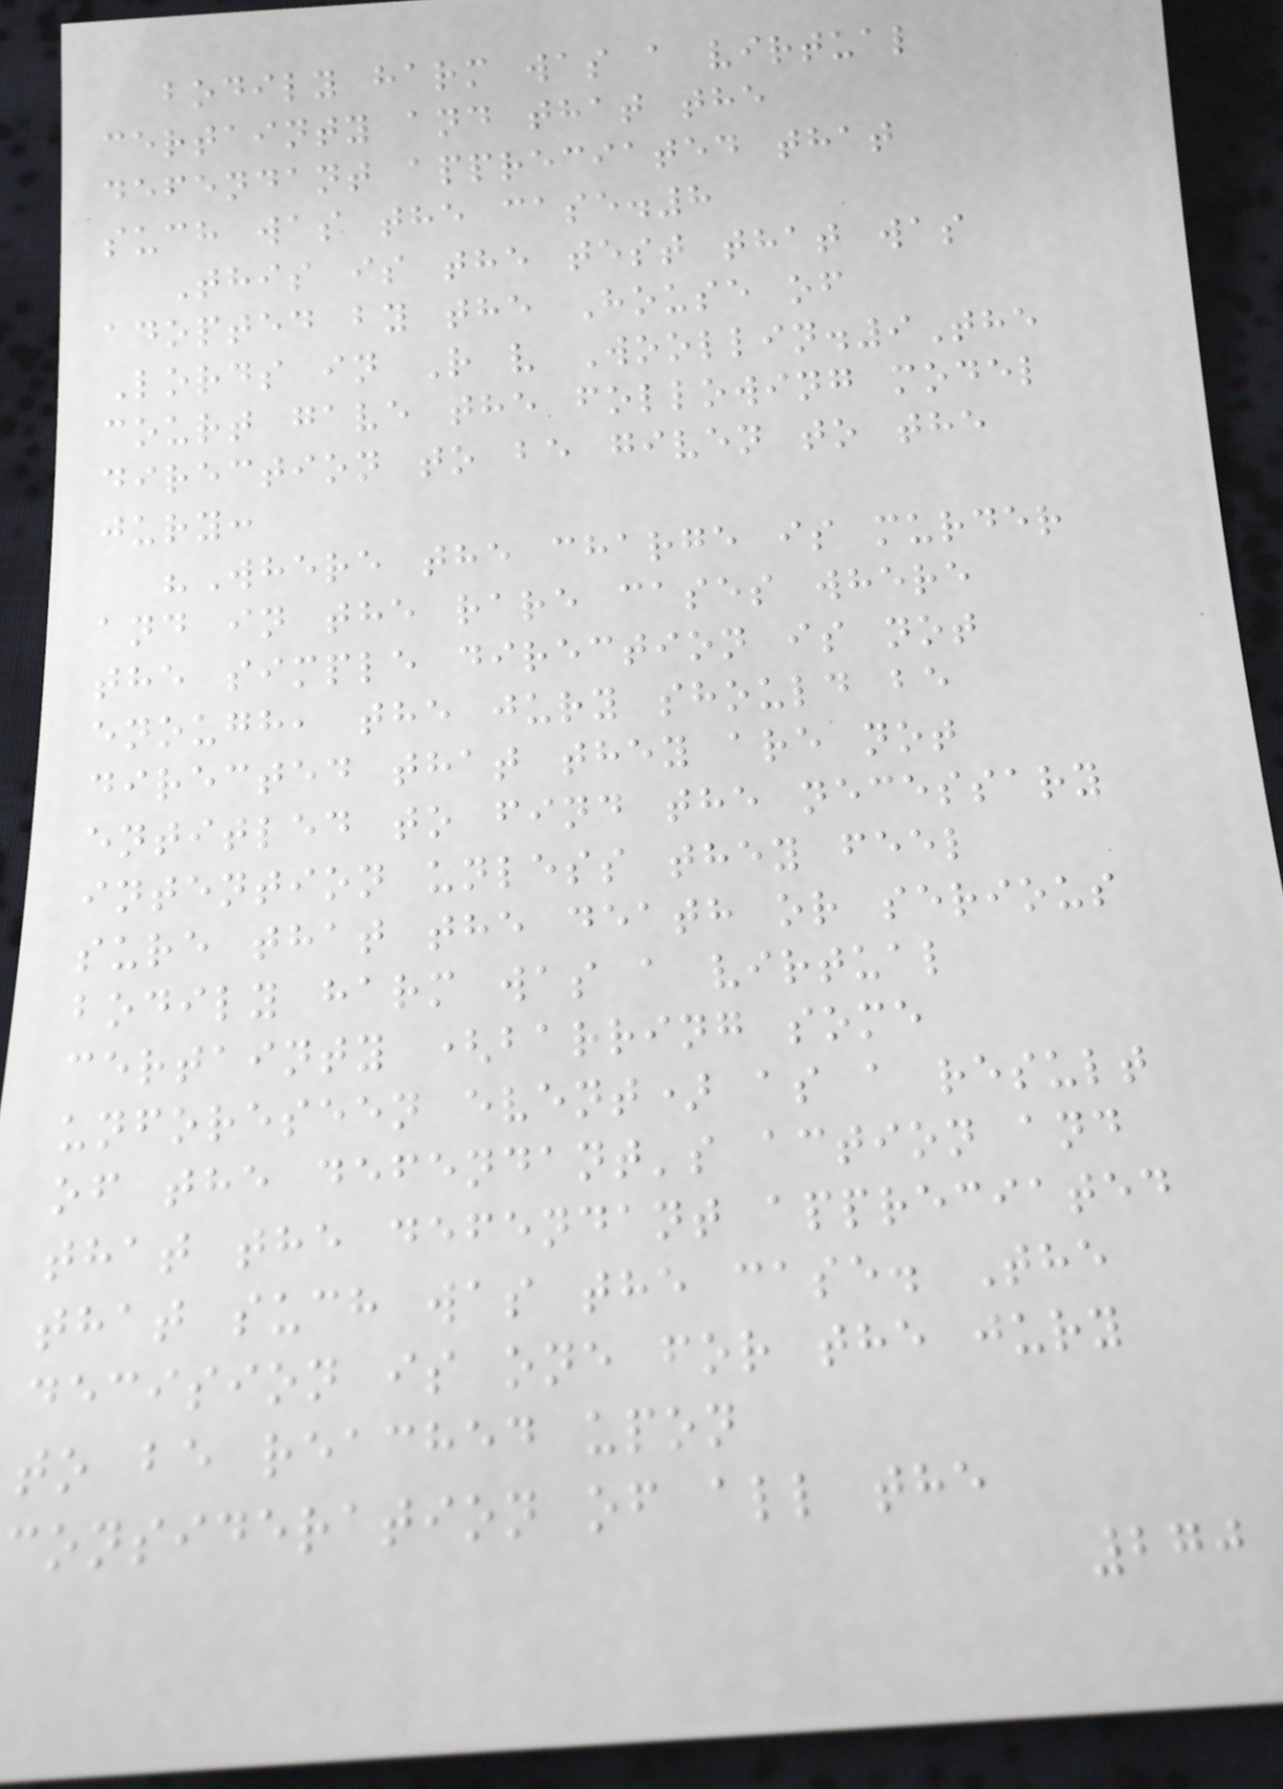bodily harm was a virtual
certainty and that the
defendant appreciated that
such was the case.8
This is the test that was
adopted by the House of
Lords in R v Woollin.9The
court gave the following model
direction to be given to the
jury:
"Where the charge is murder
and in the rare cases where
the simple direction is not
enough, the jury should be
directed that they are not
entitled to find the necessary
intention unless they feel
sure that the death or serious
bodily harm was a virtual
certainty (barring some
unforeseen event) as a result
of the defendant's action and
that the defendant appreciated
that such was the case. The
decision is one for the jury
to be reached upon
consideration of all the
270
